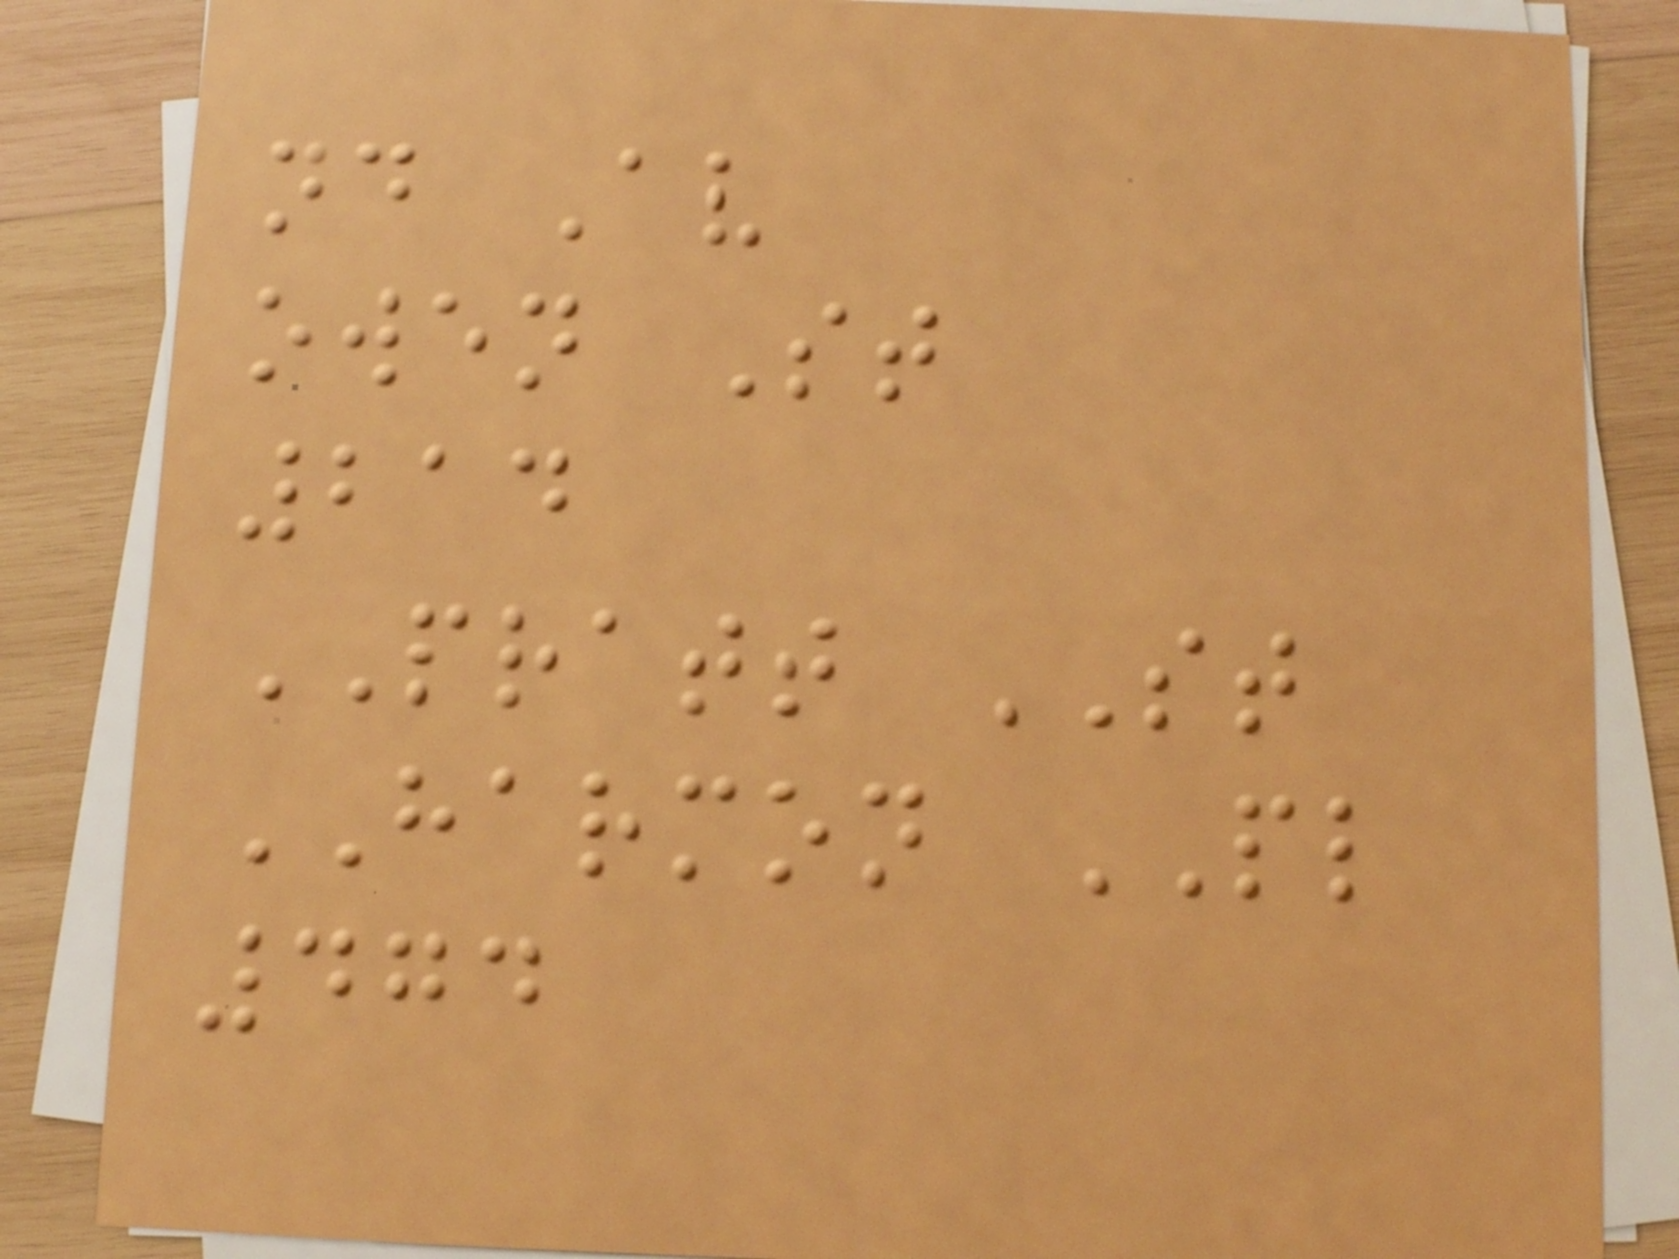nd Av
owen St
214
PRATT ST
HARMON PL
474
